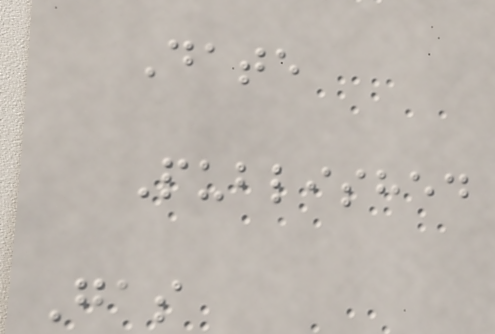Date
Published
Gas
